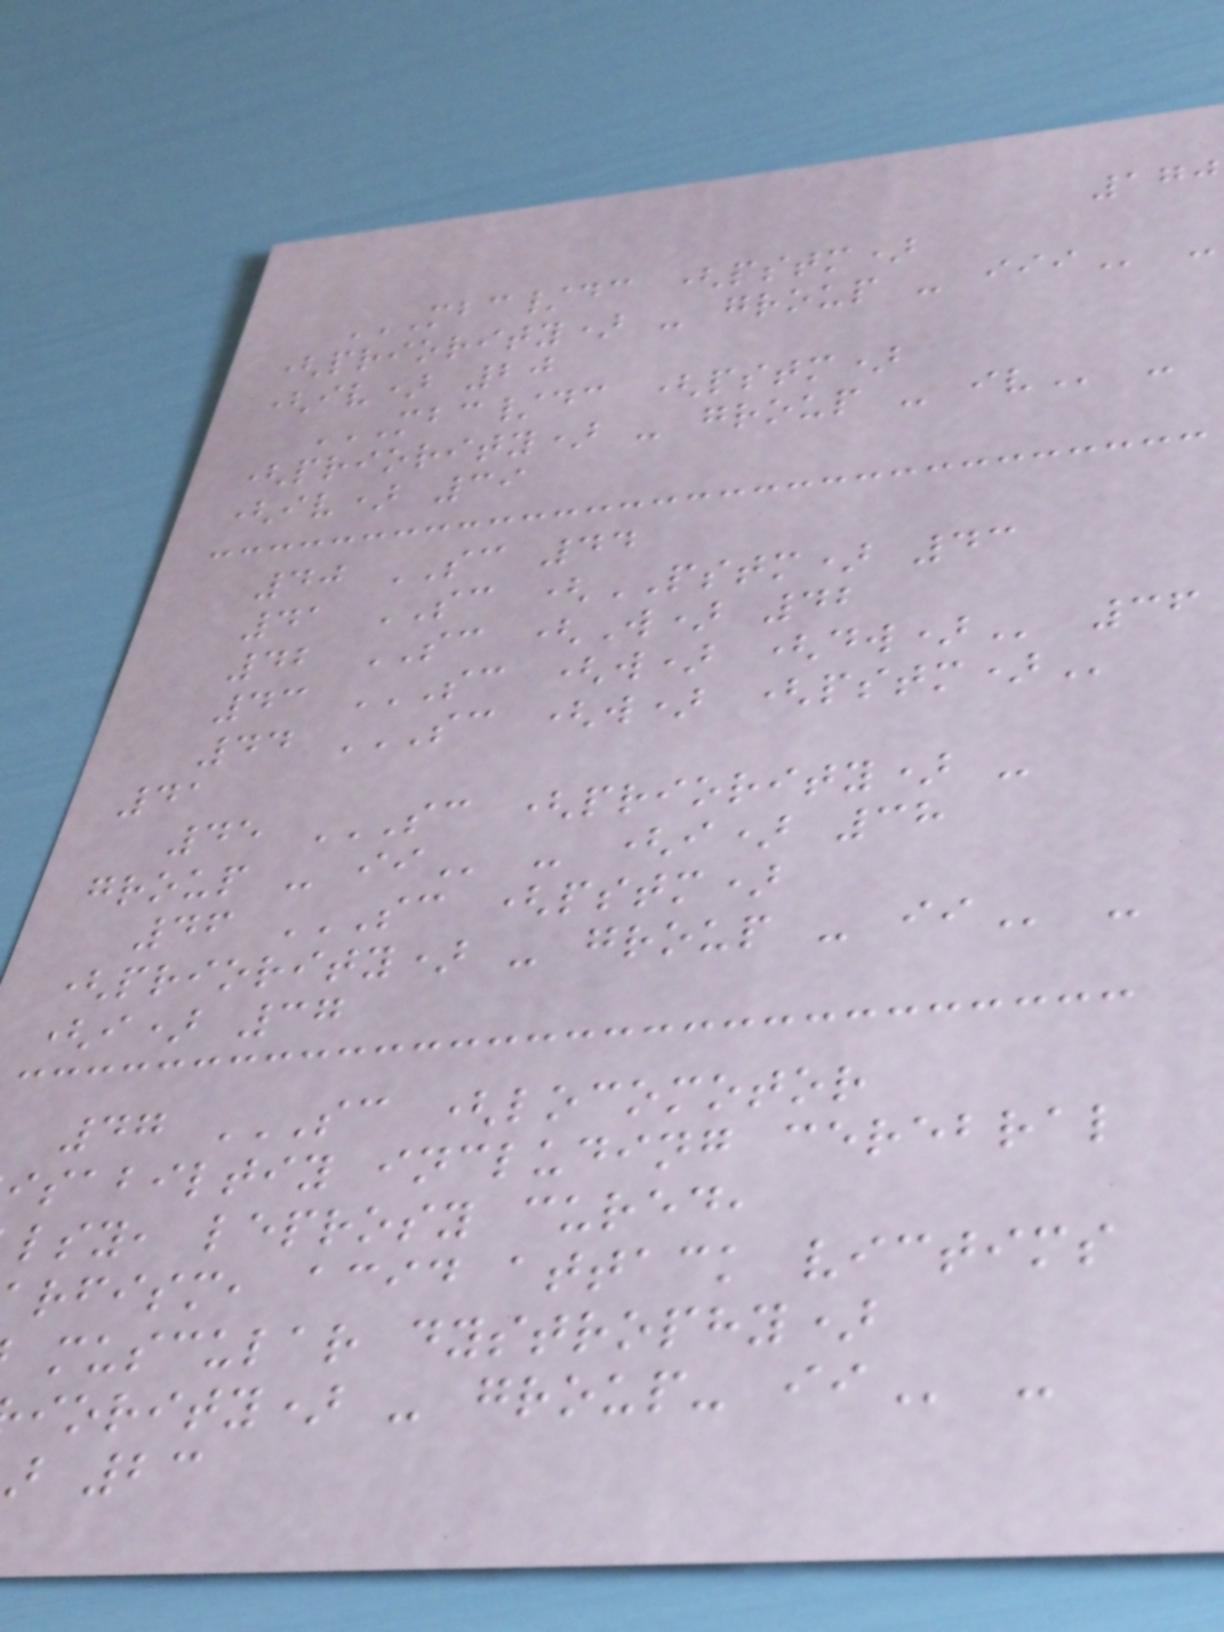170
MBC/DC (PSTM)
(priority) - group -
(iv) 20
MBC/DC (PSTM)
(priority) - group -
(iv) 39
40 SC 44
41 SC (PSTM) 43
42 SC (W) 42
43 SC (W) (DW) 36
44 SC (W) (PSTM)
41
45 SC (PRIORITY) -
group -
46 SC (PSTM)
(priority) - group -
(i) 37
47 SC (LOCOMOTOR
isabiltiy including cerebral
lsy, leprosy cured,
rfism, acid attack victims
muscular dystrophy)
iority) - group-
